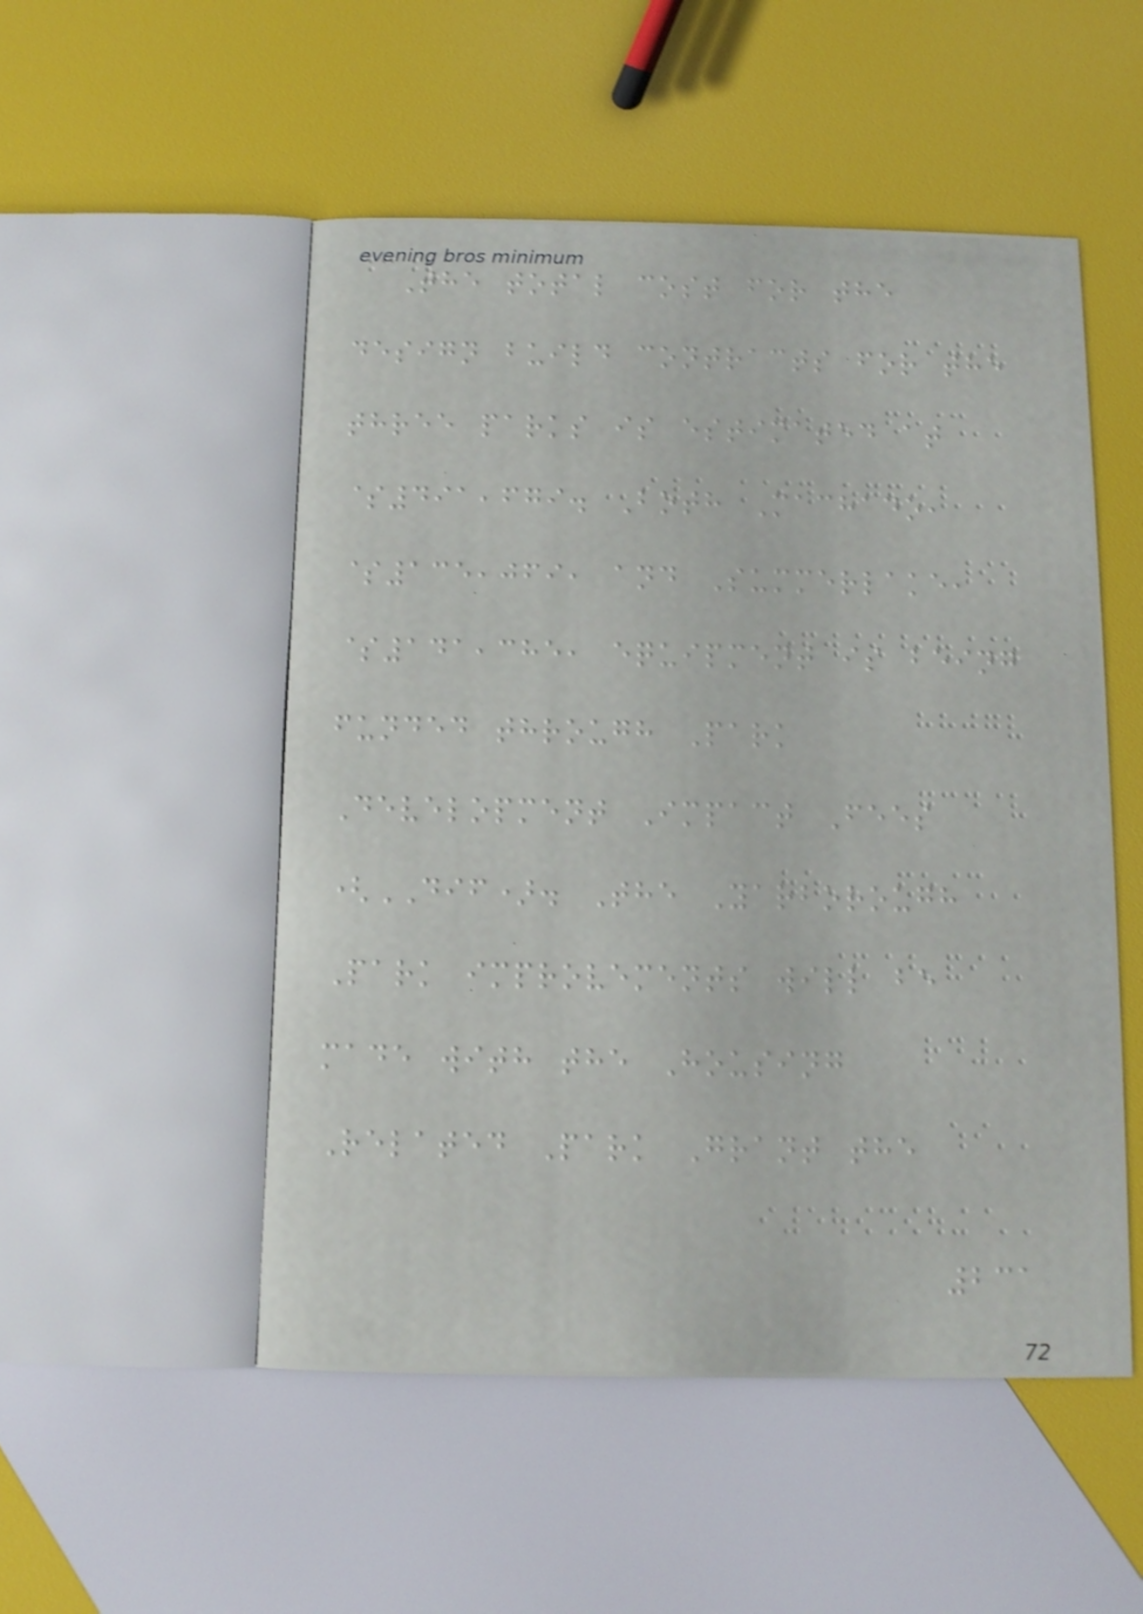The total cost for the
design build contracts for the
three parks is estimated at
$491,679. Both Machado,
$135,069, and Summerlake,
$141,385, equipment is being
funded through Park
Development Impact Fees
(DIF). The Yarborough
Park improvements will be
made with the Housing
Related Park Grant the
231
